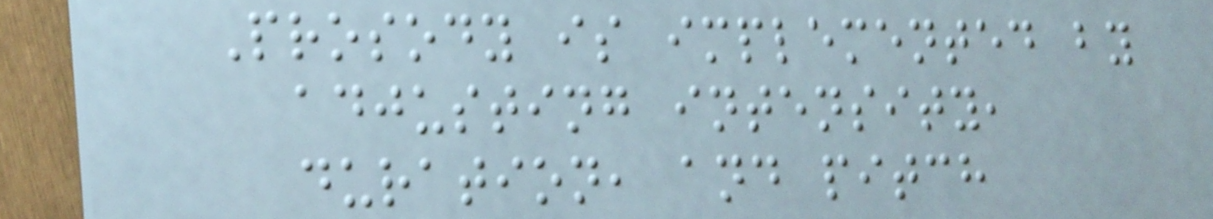Prosody is implemented by
adjusting intensity,
duration, and pitch
